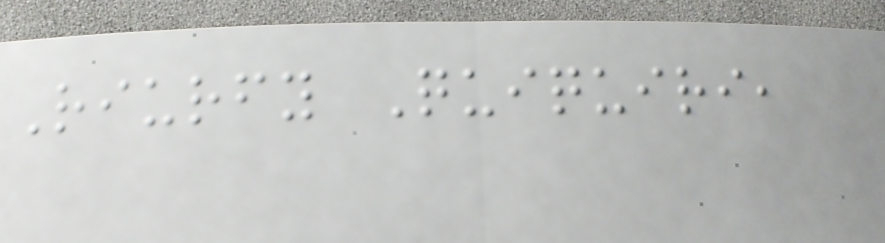Riurfy Quiquiri,
